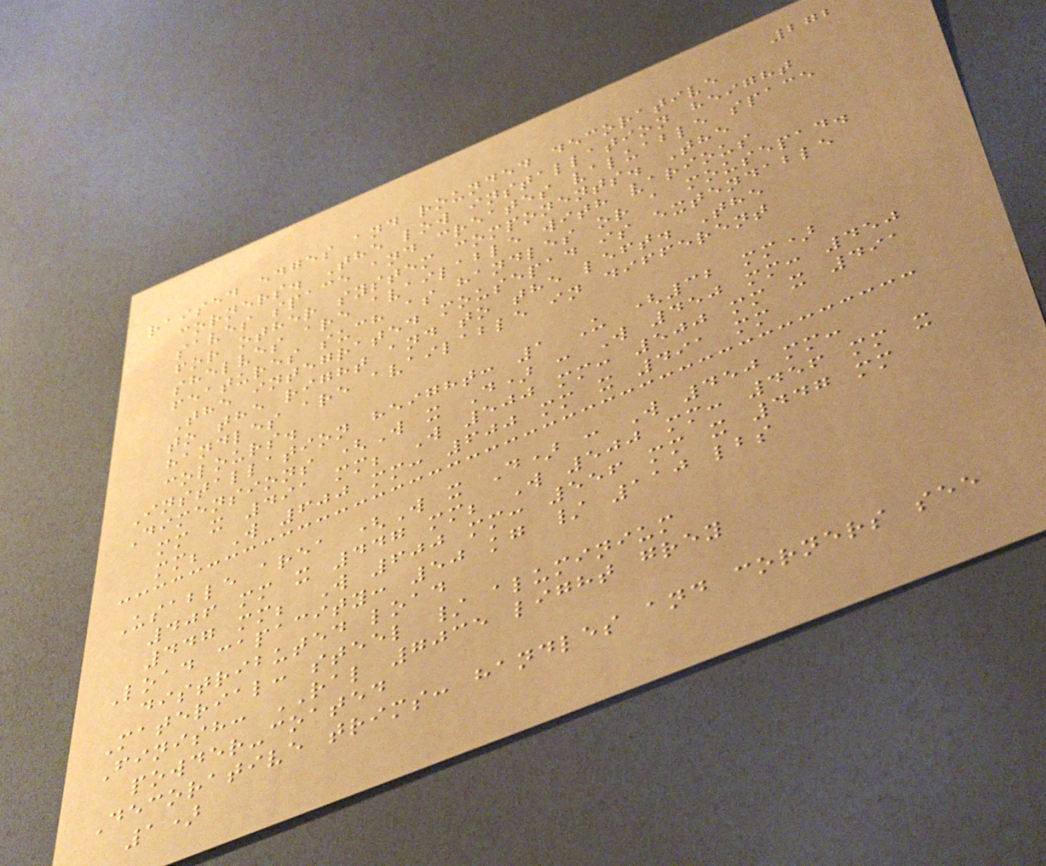272
raised edges and rounded decorative
corners. The low installation height
saves space and creates valuable space
for other system components. The
shelves are available with various
features such as handles or a mousepad.
The integrated mousepad is extendable
to the right and to the left. The
handles are available in different
colours.
Installation height: 1 U (32 mm)
Dimensions (W x D) : W 450 mm: 450
mm x 491 mm; W 500 mm: 500 mm x 491
mm; W 600 mm: 600 mm x 491 mm
Usable area (W x D) : W 450 mm:
406 mm x 447 mm; W 500 mm: 456 mm x
447 mm; W 600 mm: 556 mm x 447 mm
Load capacity: 50 kg / 110 lbs
distributed load
Material: steel / aluminium
Finish: RAL 7035 light grey
powder-coated
Decorative trims: handles and corners see
1)
